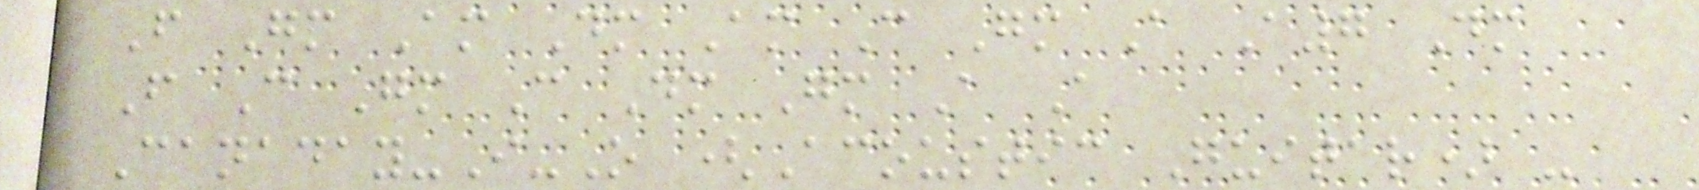F Gm Am Dm Am C Gm A A7 Dm
F C Gm C Dm Gm A A
Canaday-I-O (Acoustic Guitar) -
